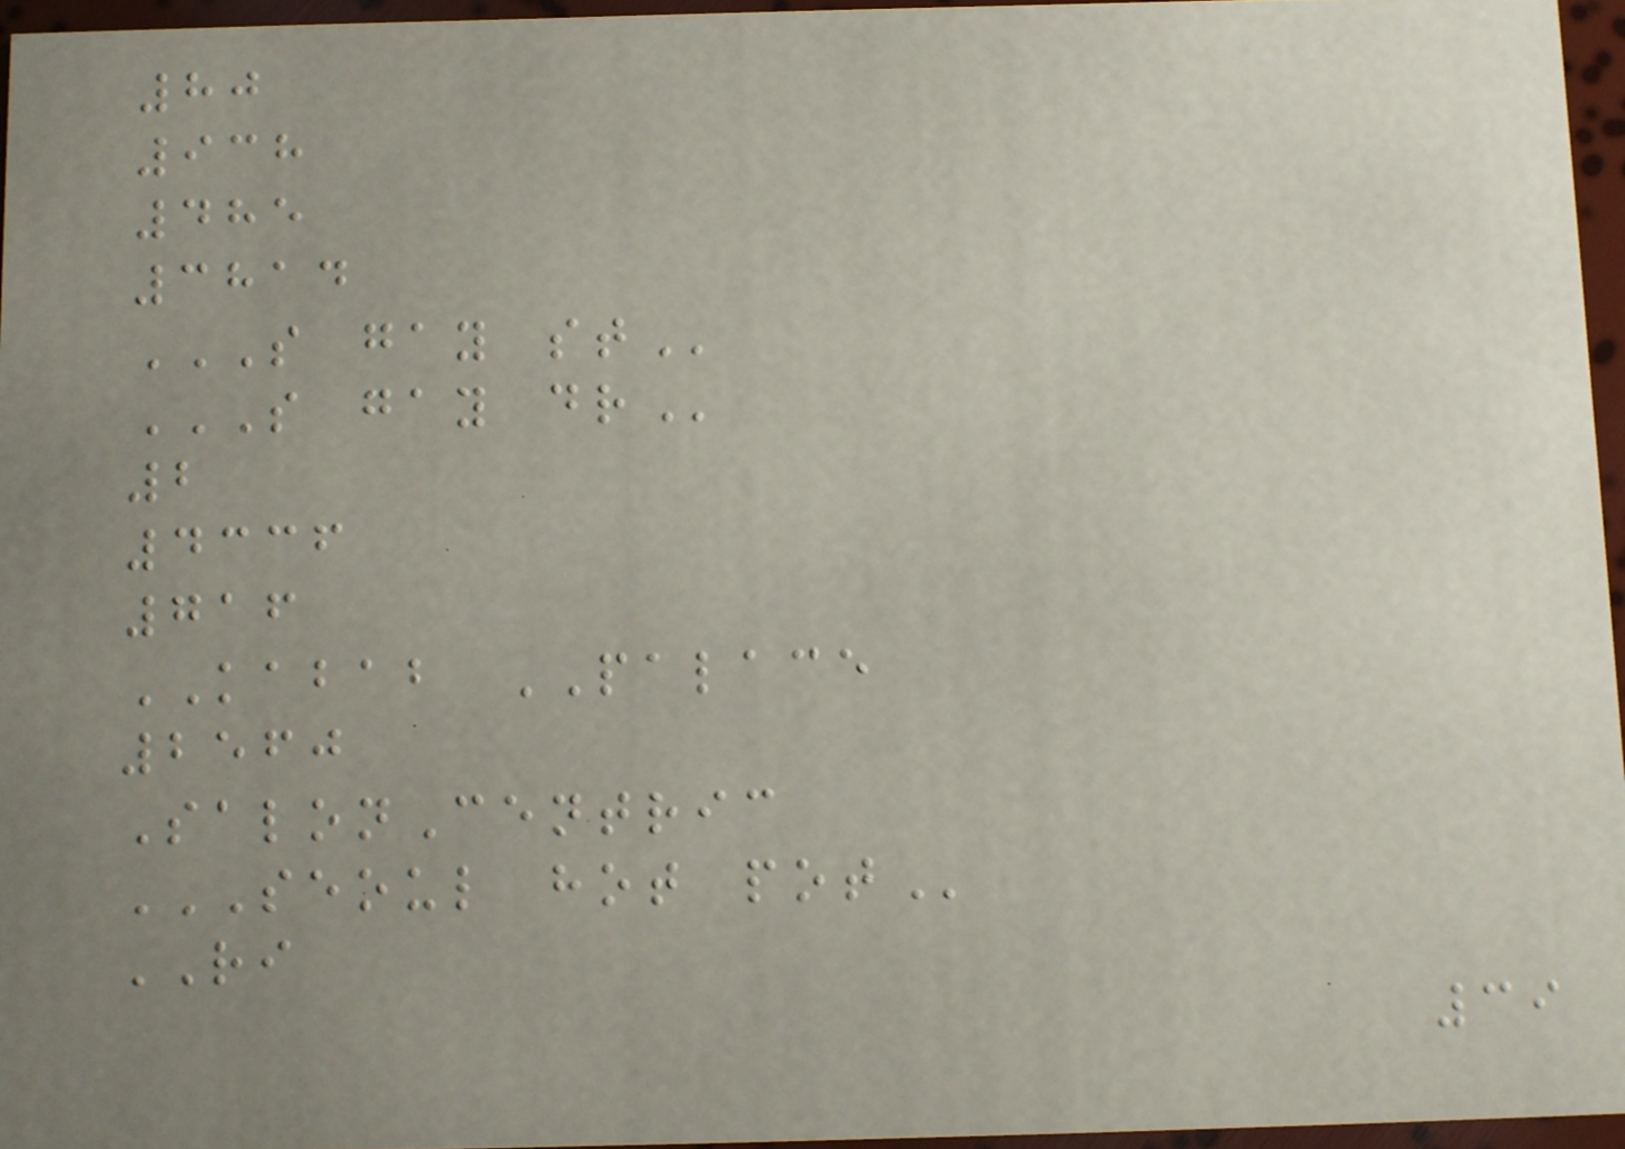80
938
485
3814
S GAY ST
S GAY DR
2
4336
716
KABAB PALACE
2560
SalonCentric
SEOUL HOT POT
RI
39
